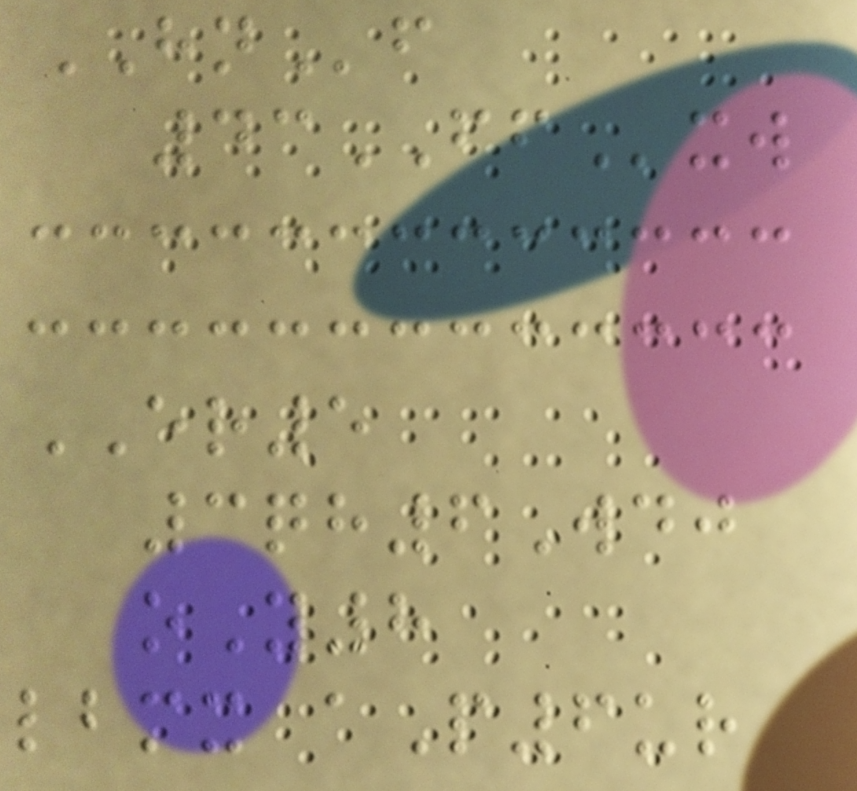HNf
43FFxw
ER5
3qh6Wdj
oY8
lbmx aP6ur
